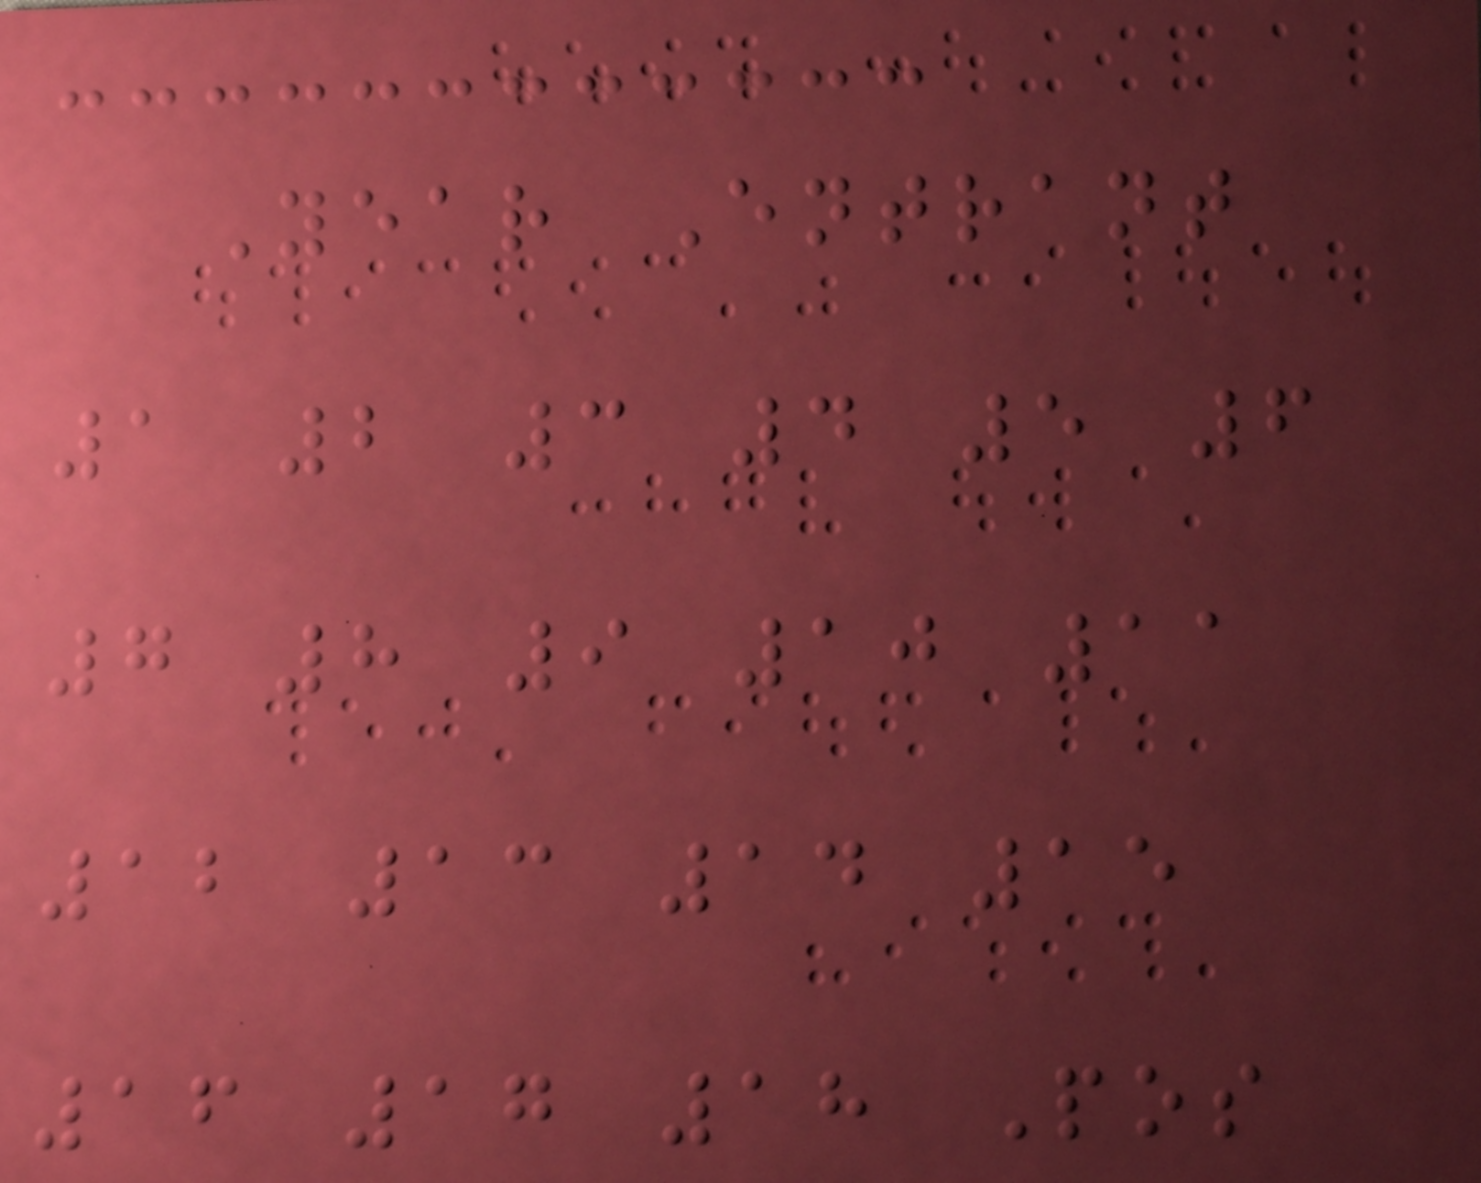Year Entrant
1 2 3 4 5 6
7 8 9 10 11
12 13 14 15
16 17 18 Pos
